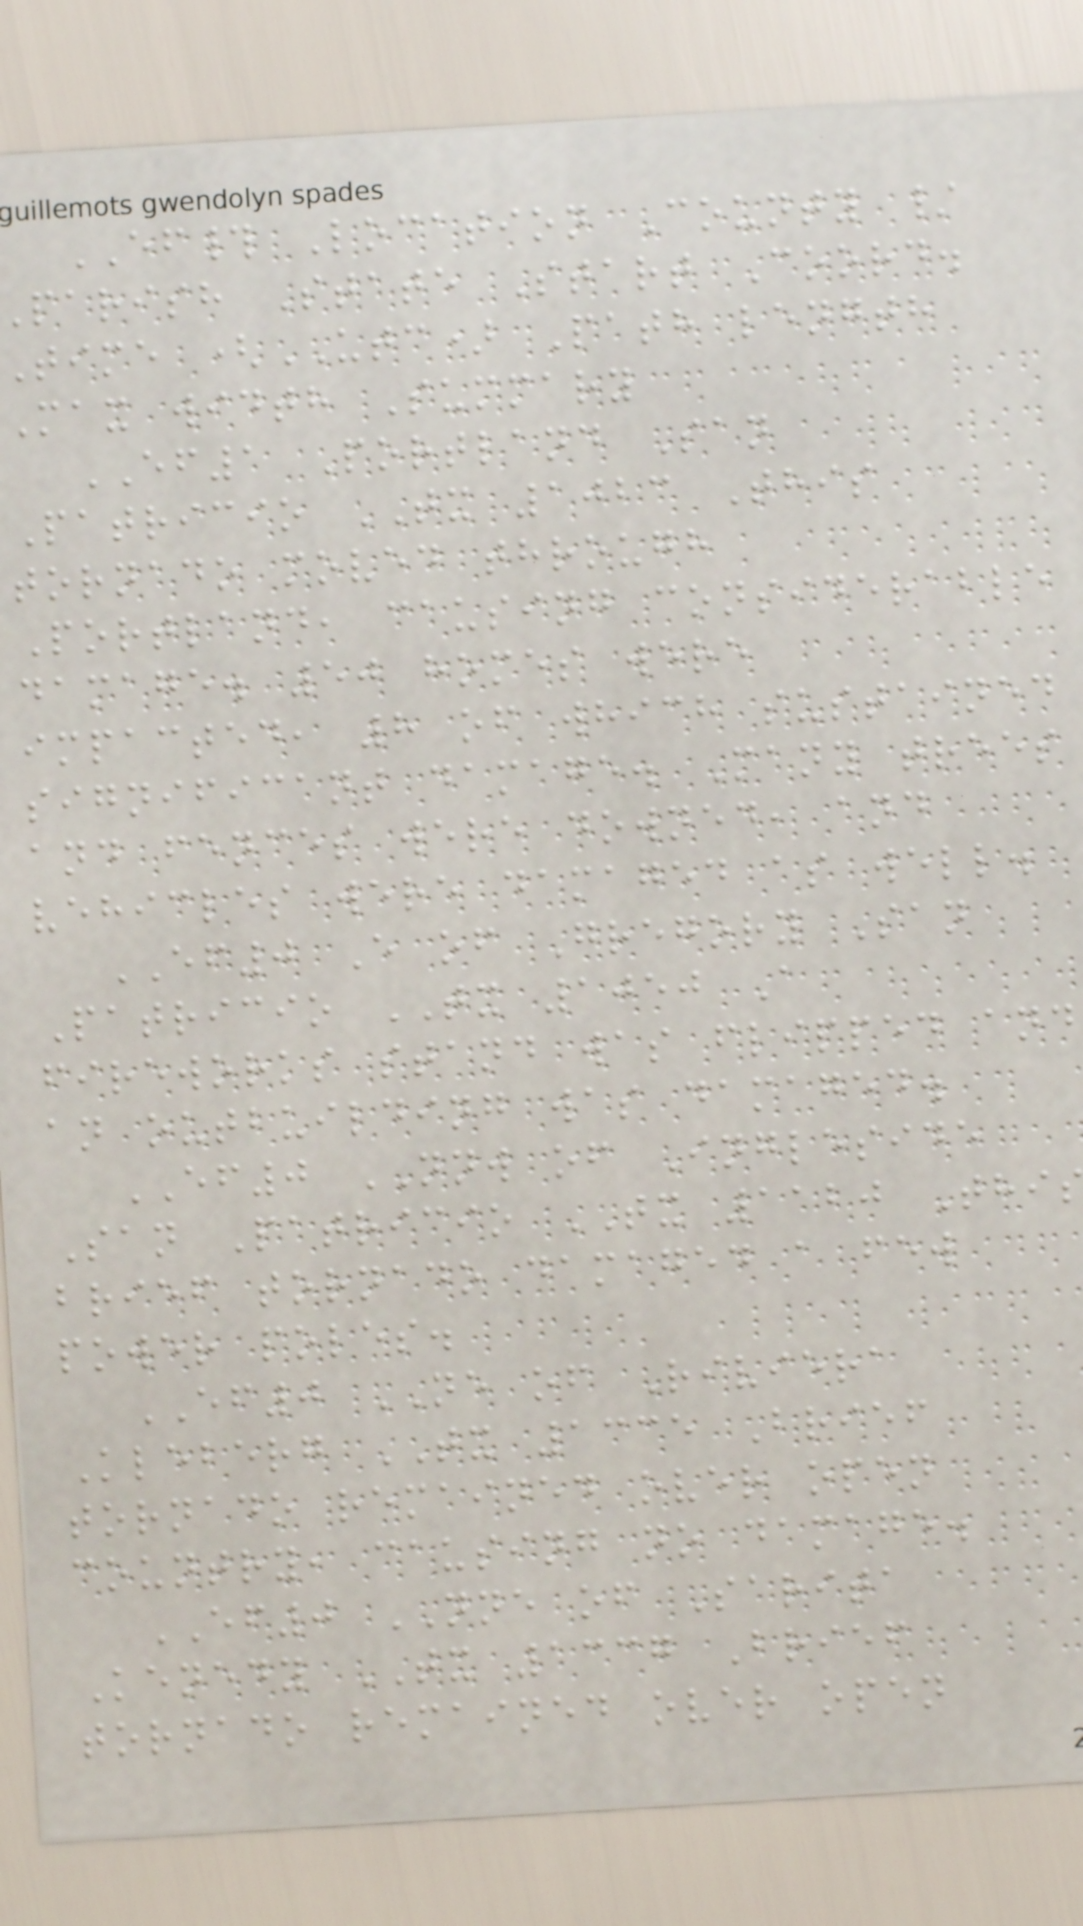EF# Location County /
parish State Start Coord.
time (UTC) Path length
Max width Summary
EF1 Portland San
Patricio TX 1023 This
tornado moved through
Portland, causing considerable
damage. 50 homes were
impacted, 8 of which sustained
significant damage. Many trees
and fences were downed, and
vehicles were damaged as well.
EF0 E of Gregory San
Patricio TX 1050 A
fireworks stand was flipped and
an outbuilding was damaged.
EF0 NNW of Ingleside
San Patricio TX 1120 Thi
brief tornado damaged a few
power poles.
EF0 NE of Riviera
Kleberg TX 1335 Brief
tornado remained over open
country, causing no damage.
EF0 NNE of Sarita
Kenedy TX 1337 Brief
tornado remained over open
